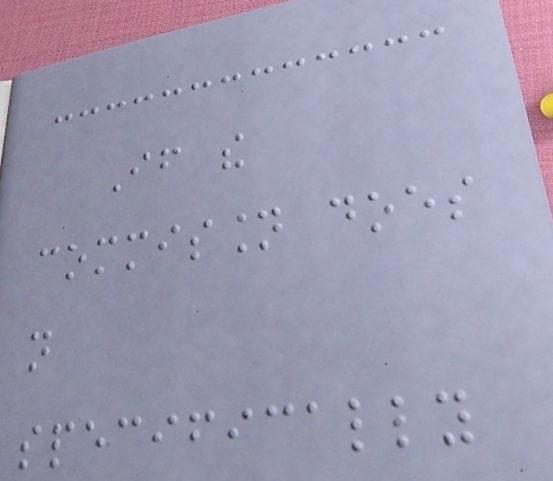If the
commission does
not
specifically
